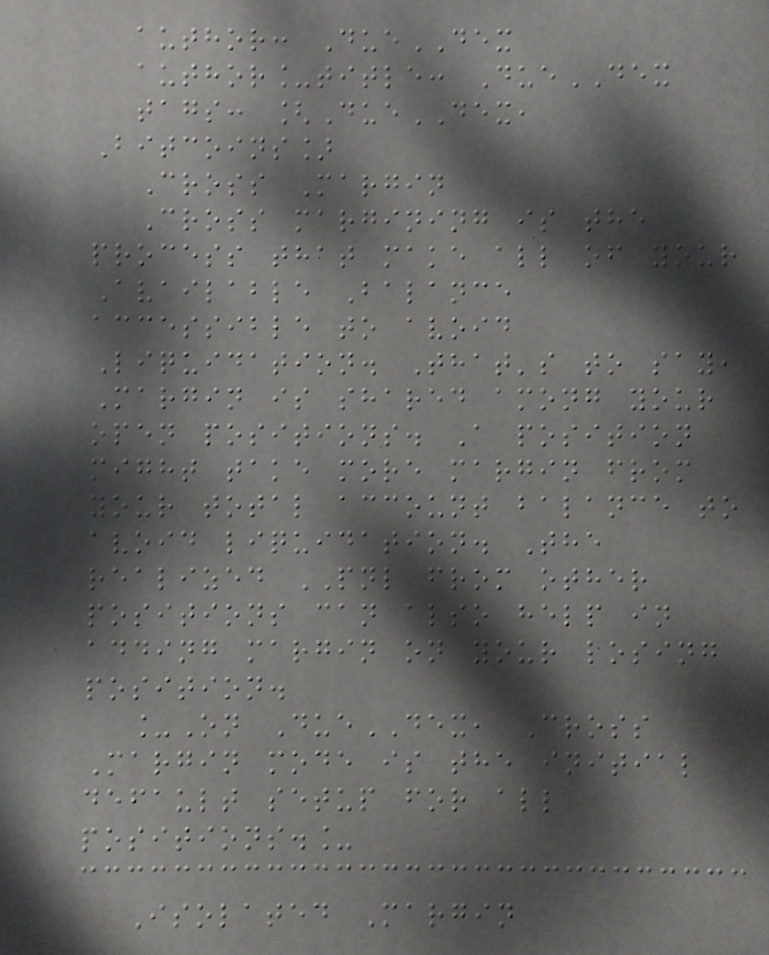author: DueDEX
author_title: DueDEX
tags: [DueDEX,
Bitcoins]
Cross Margin
Cross margining is the
process that make all of your
Available Balance
accessible to avoid
Liquidation. That's to say,
Margin is shared among your
open positions. A position
might take more margin from
your total account balance to
avoid liquidation. The
realized PNL from other
positions can also help in
adding margin on your losing
position.
_On DueDEX, Cross
Margin mode is the initial
default setup for all
positions._
Isolated Margin
